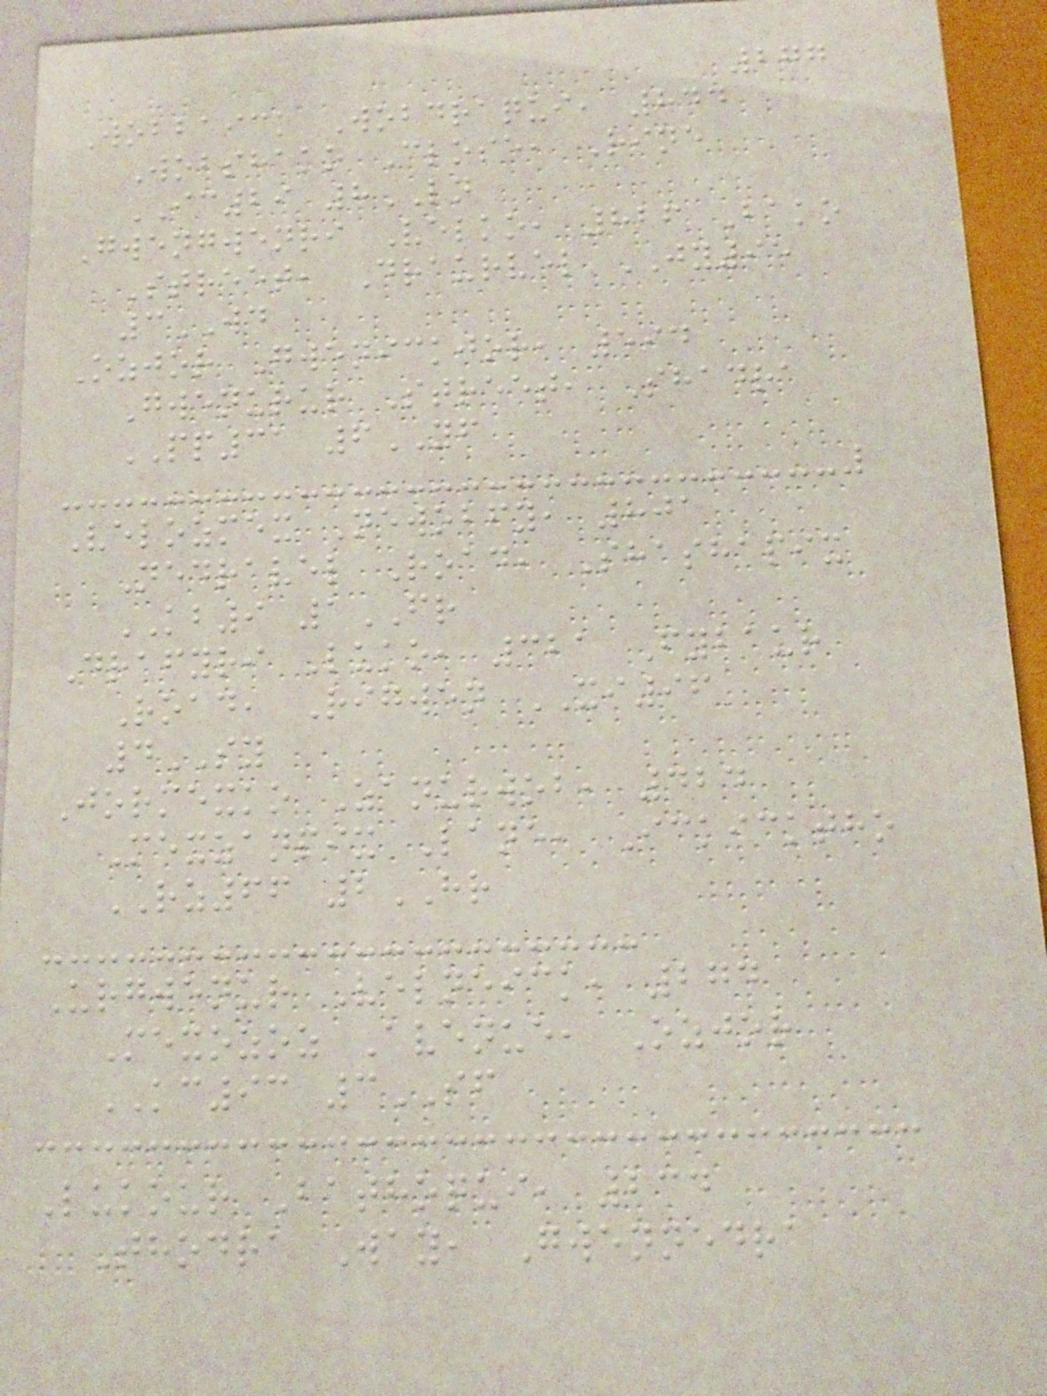277
Wobbaick Wobdraqui, 844
Wobshako Close, Rine
IC29 8LN
Gwengwenri Velko, 826 Bako
Street, Draurvel JY95
3WD
Ozjor Gwenickjor, 594
Gwenurur Street, Shadra
PP31 6YF
Velozmex Newobfy, 801
Nedravel Road, Shashapix
KB9 1FR
Drafyri Luko, 321 Fybaur
Road, Rigwen XI96
4SY
Jormexko Zanurwob, 424
Mexzanpix Lane, Ickicktho
RZ66 2HR
Urgwenur Velneick, 274
Mexozoz Avenue, Ozjor
KC93 3SF
Lukour Bathoqui, 234
Thodra Way, Gwennedra
